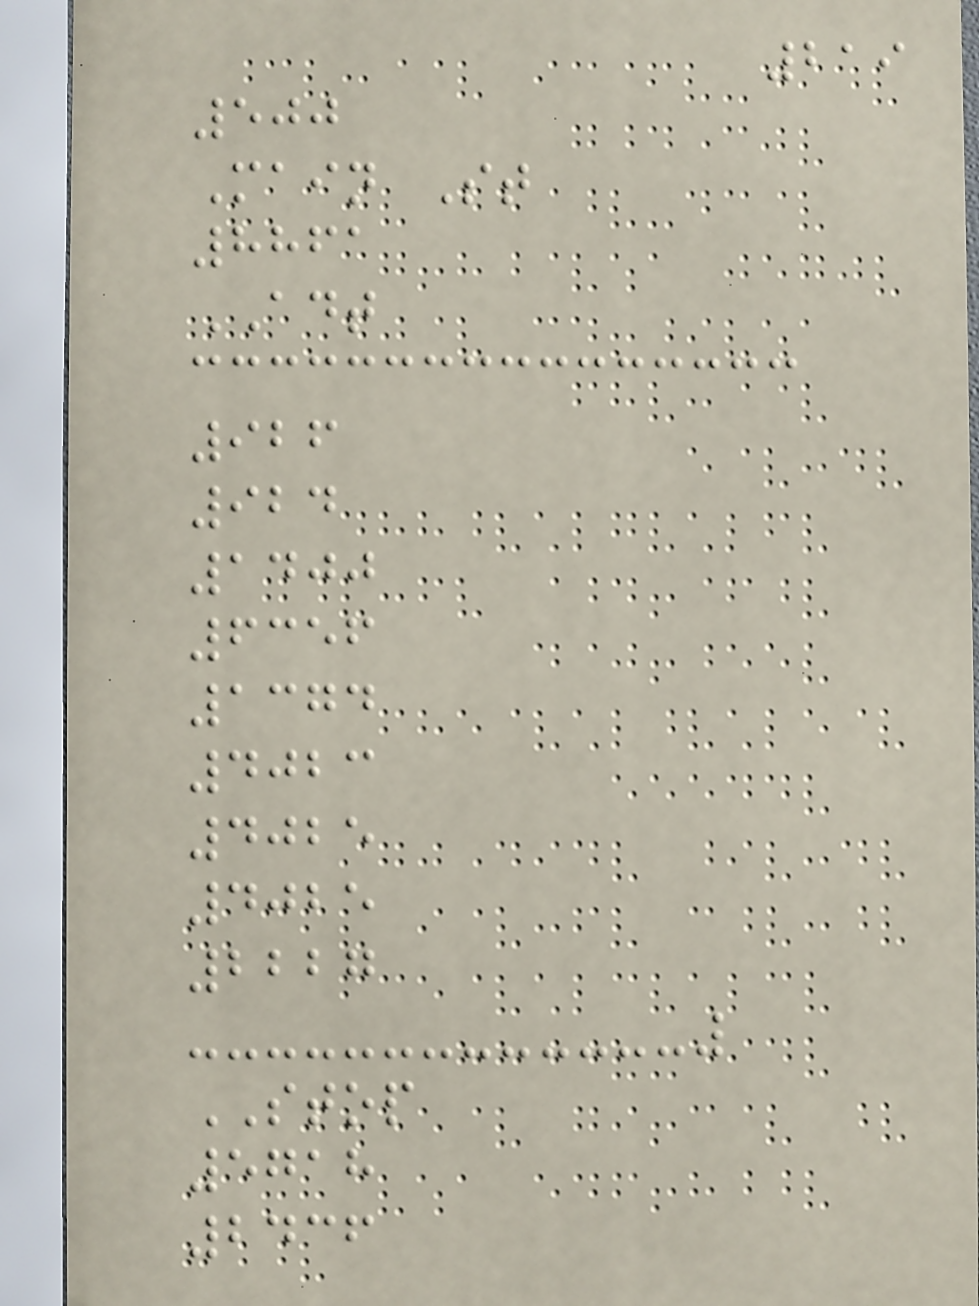219
500
Main St
8861
ADT
926
924
1400
6356
1374
4023
4025
4025
2227
STOP
5718
2436
